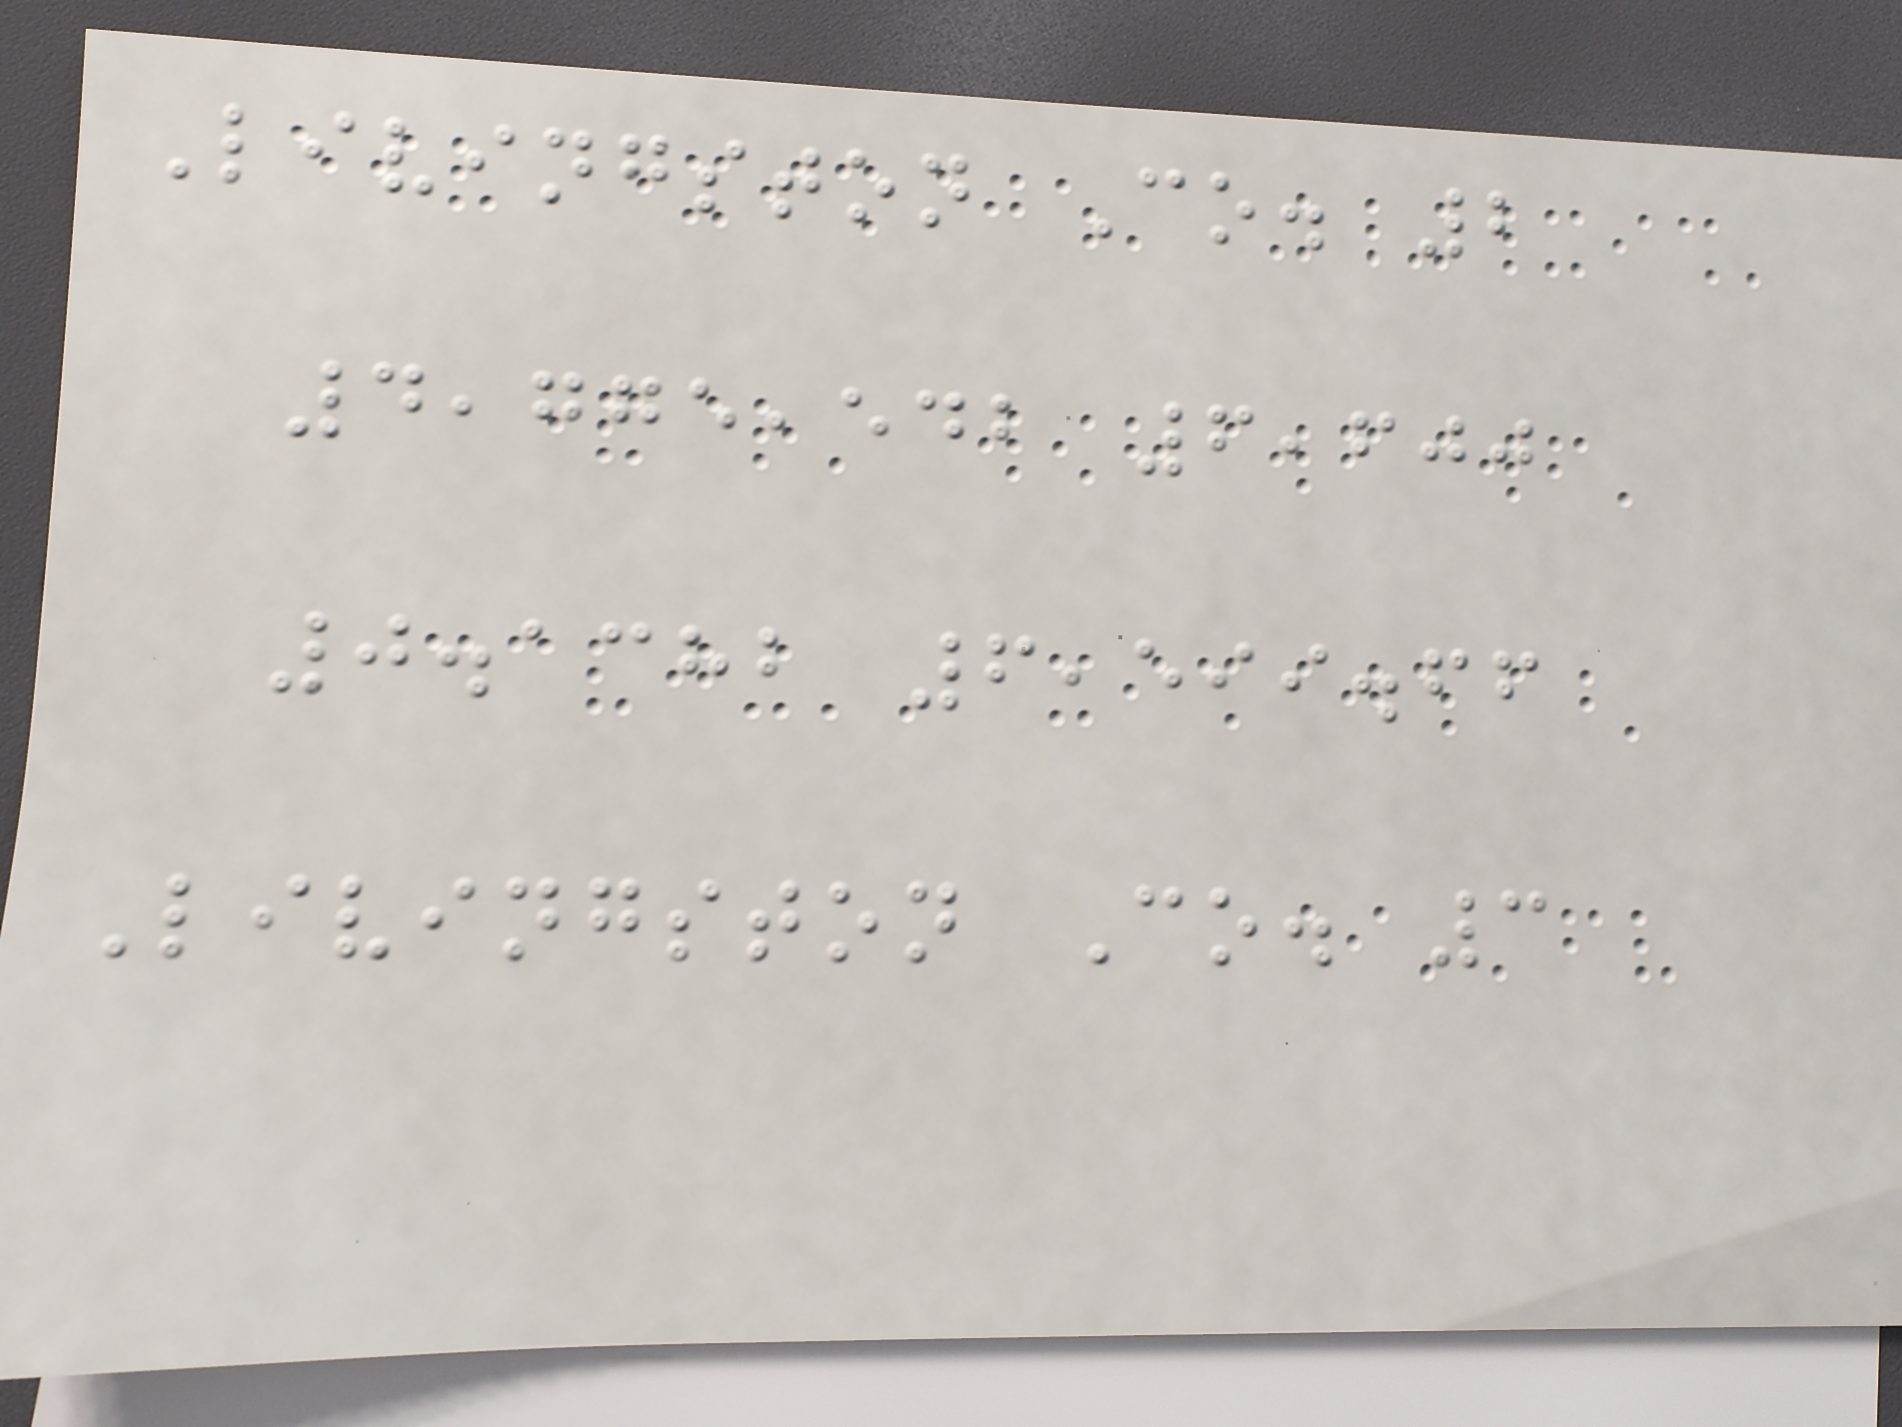Livingston Co. 2
4,775,542 6,600
0.1382 6,599.66
Livingston Co. 3
